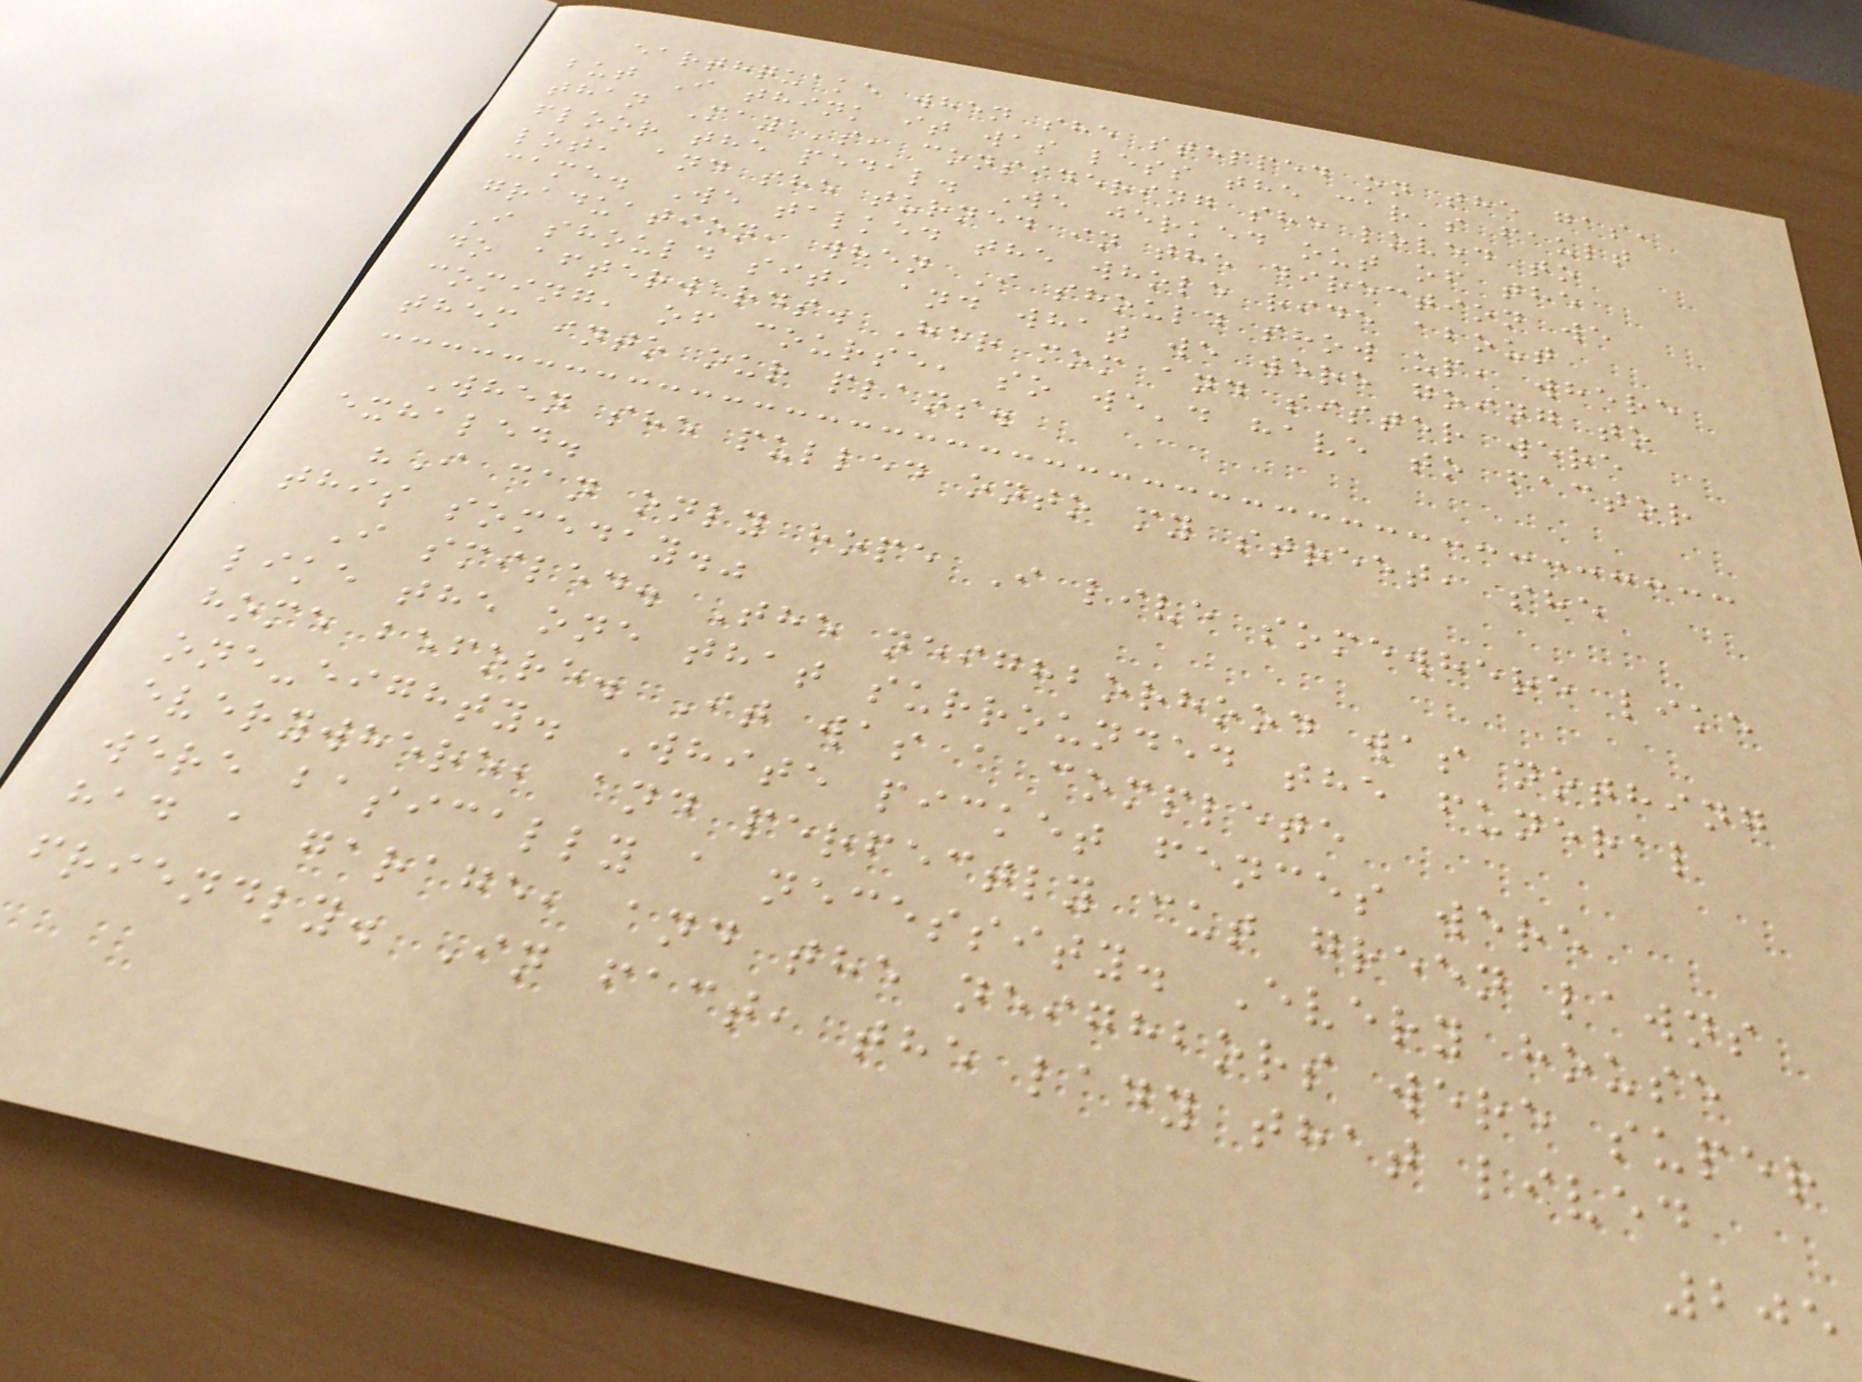earthquake when she stepped on the gas,
but I think it was less the car's fault
than Maya's, considering she loved to
floor the pedal. We jerked out of the
lot, and she turned in the direction we
came. We talked the whole ride about
graduation, when I should show up, where
I should sit, and what we were going to
do afterwards. Her mom and sister were
coming, of course, so we'd have to factor
them into our plans.
When she pulled onto my street, she
exhaled.
"I can only hope I live somewhere like
this someday."
I smiled. The neighborhood was nothing
like the one that surrounded the funeral
home before. It was a complete
one-eighty. White picket fences were
everywhere, and perfectly cut green lawns
were basically a necessity. Every house
had a garage, and the neighbors were super
friendly. In fact, the lady that lived
205
